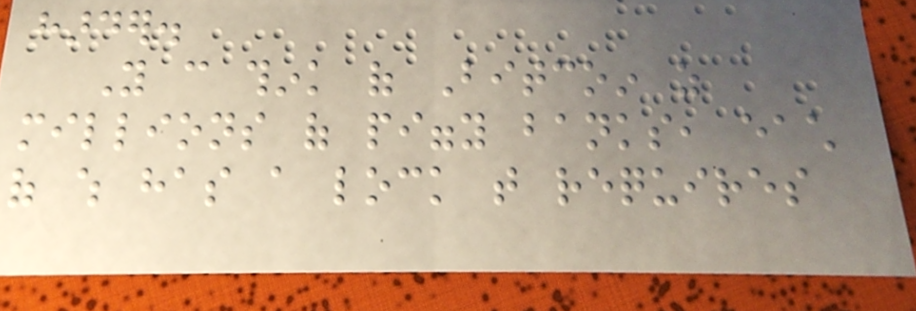harder.
You can think of Bitcoin as
millions of piggy banks, each
of which has a lock that requires
